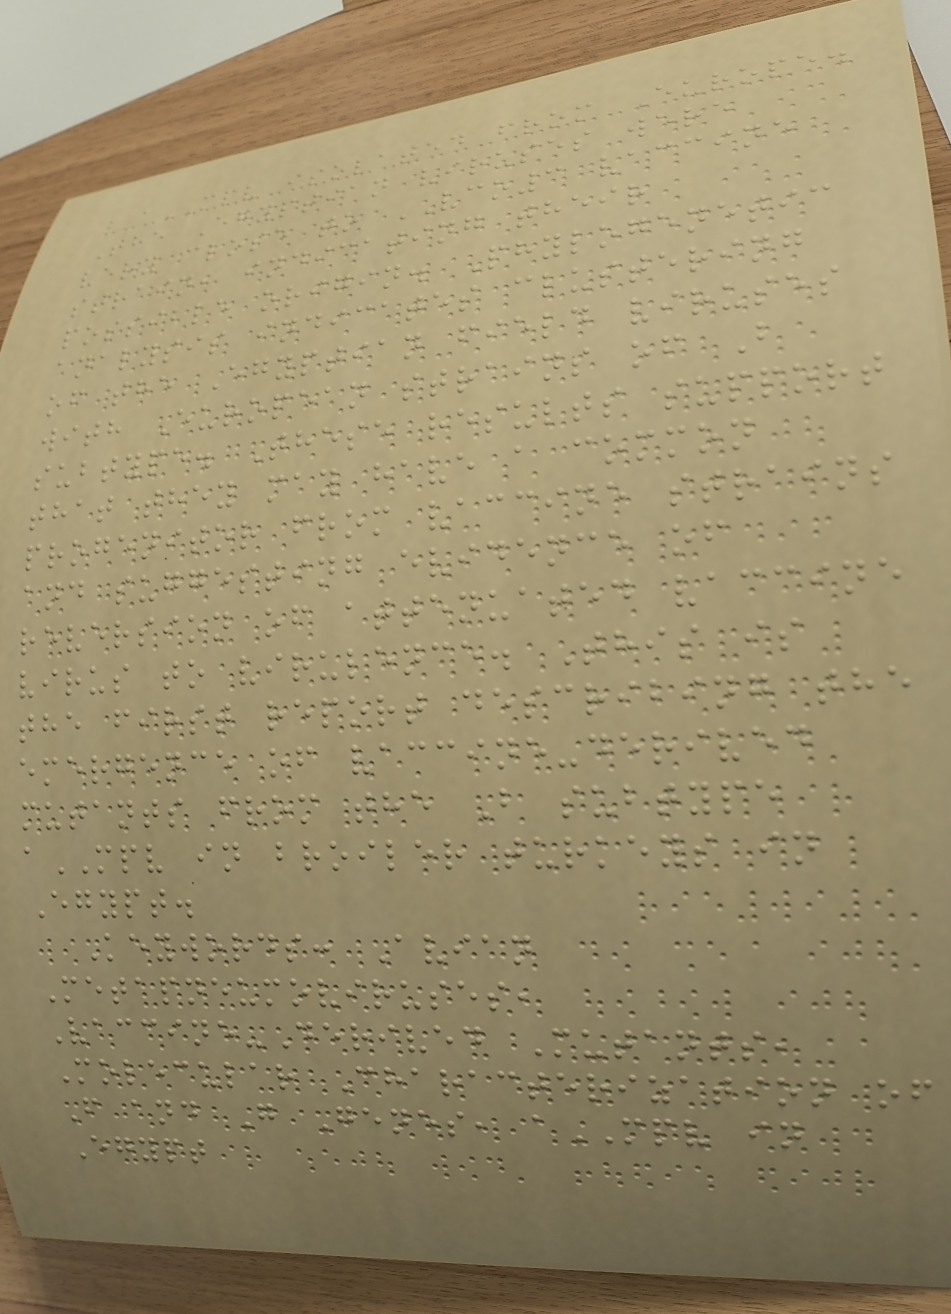aMPV isolated from Europe.
The Egyptian viruses were
very close to VCO3 vaccine
strain, indicating their
possible origin. Phylogenetic
analysis indicates clustering
of the Egyptian field viruses
with European strains of B
subtype. These results support
that they may have a common
progenitor from vaccine strains
and suggesting evidence of
reversion of attenuated vaccine
virus to virulence. This is
the first report describing the
emergence of vaccine-derived
mutants from the B subtype
aMPV in broiler turkeys in
Egypt.
Keywords: Avian
Metapneumoviruses,
Vaccine-Derived Mutants,
Molecular Characterization of
F and G Genes, aMPV in
Egypt
